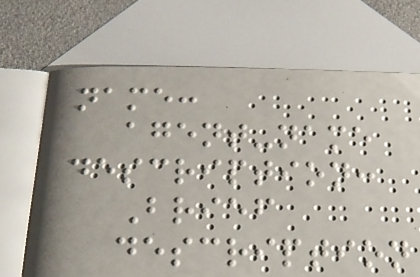name:
agent-name
description:
Brief
description
